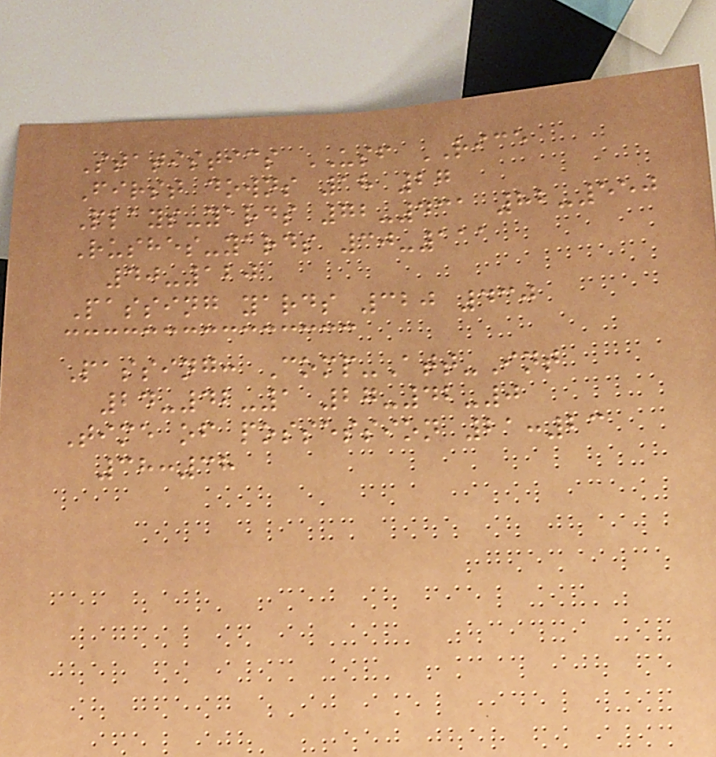Statistics USF RICE
First downs 18 27
Plays-yards 72-431 82-550
Rushes-yards 30-111
40-120
Passing yards 320 430
Passing: Comp-Att-Int
24-42-1 27-42-0
Time of possession 21:23
38:38
